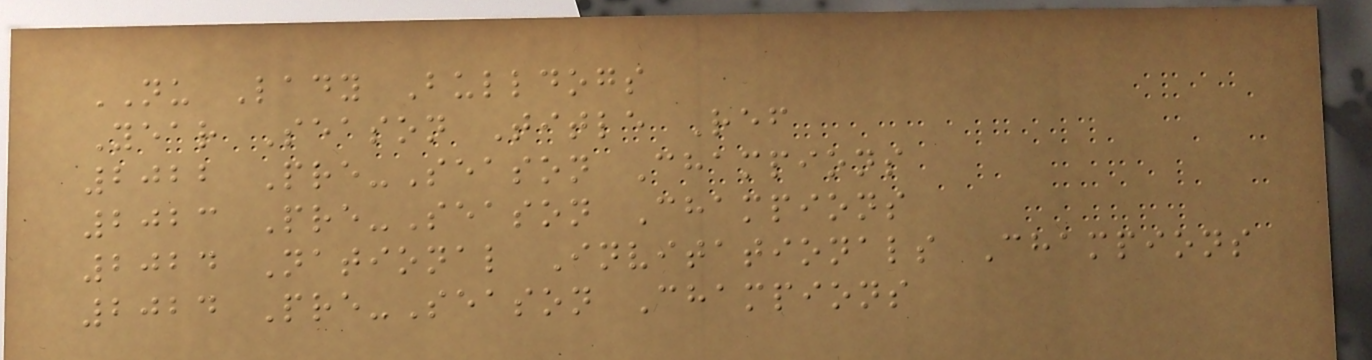NU Lady Bulldogs
Year Season Title Ref
2022 Pre-Season Champions
2023 Pre-Season Champions
2024 National Invitationals Champions
2024 Pre-Season Champions
